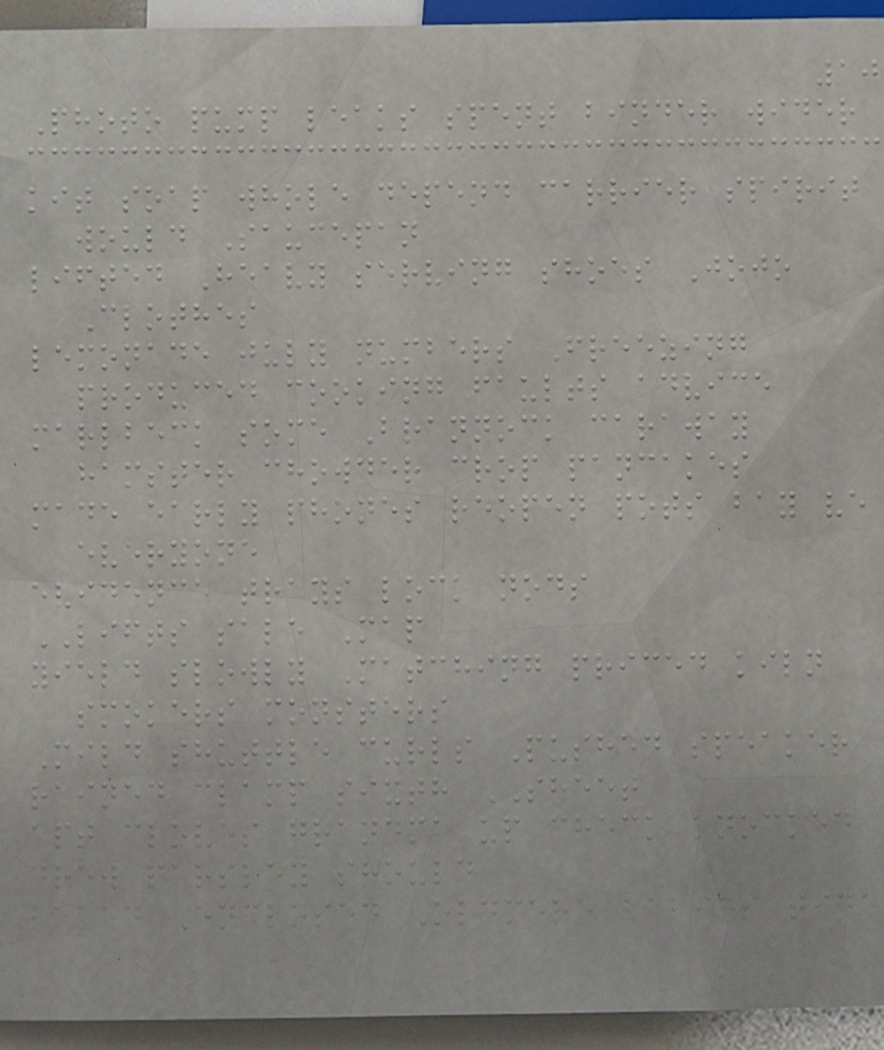10
Photo pump leaks spent binder wider
kit soap whole depend carrier spirit
would Saucepan
lifted Heavy serving shoes Jojo
Clothes
lemonade july numbers Freezing
produced cooking faults advice
marlbeck some Brannock caraway
hamster chowder crop pancakes
made early phones reopen pots bay ve
everyone
evidence trays lock nods
LIFTS sale Map
yield slowly Matching priced kiln
smokers monsters
Mild shuttle curls Pushed speaker
rained clamp sixth SHEET
apt cloves grandma up check knocked
drew parsley should
baked Enclosed Oldmere babies tide
